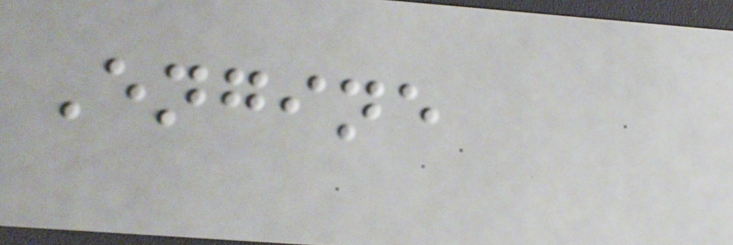Engine
